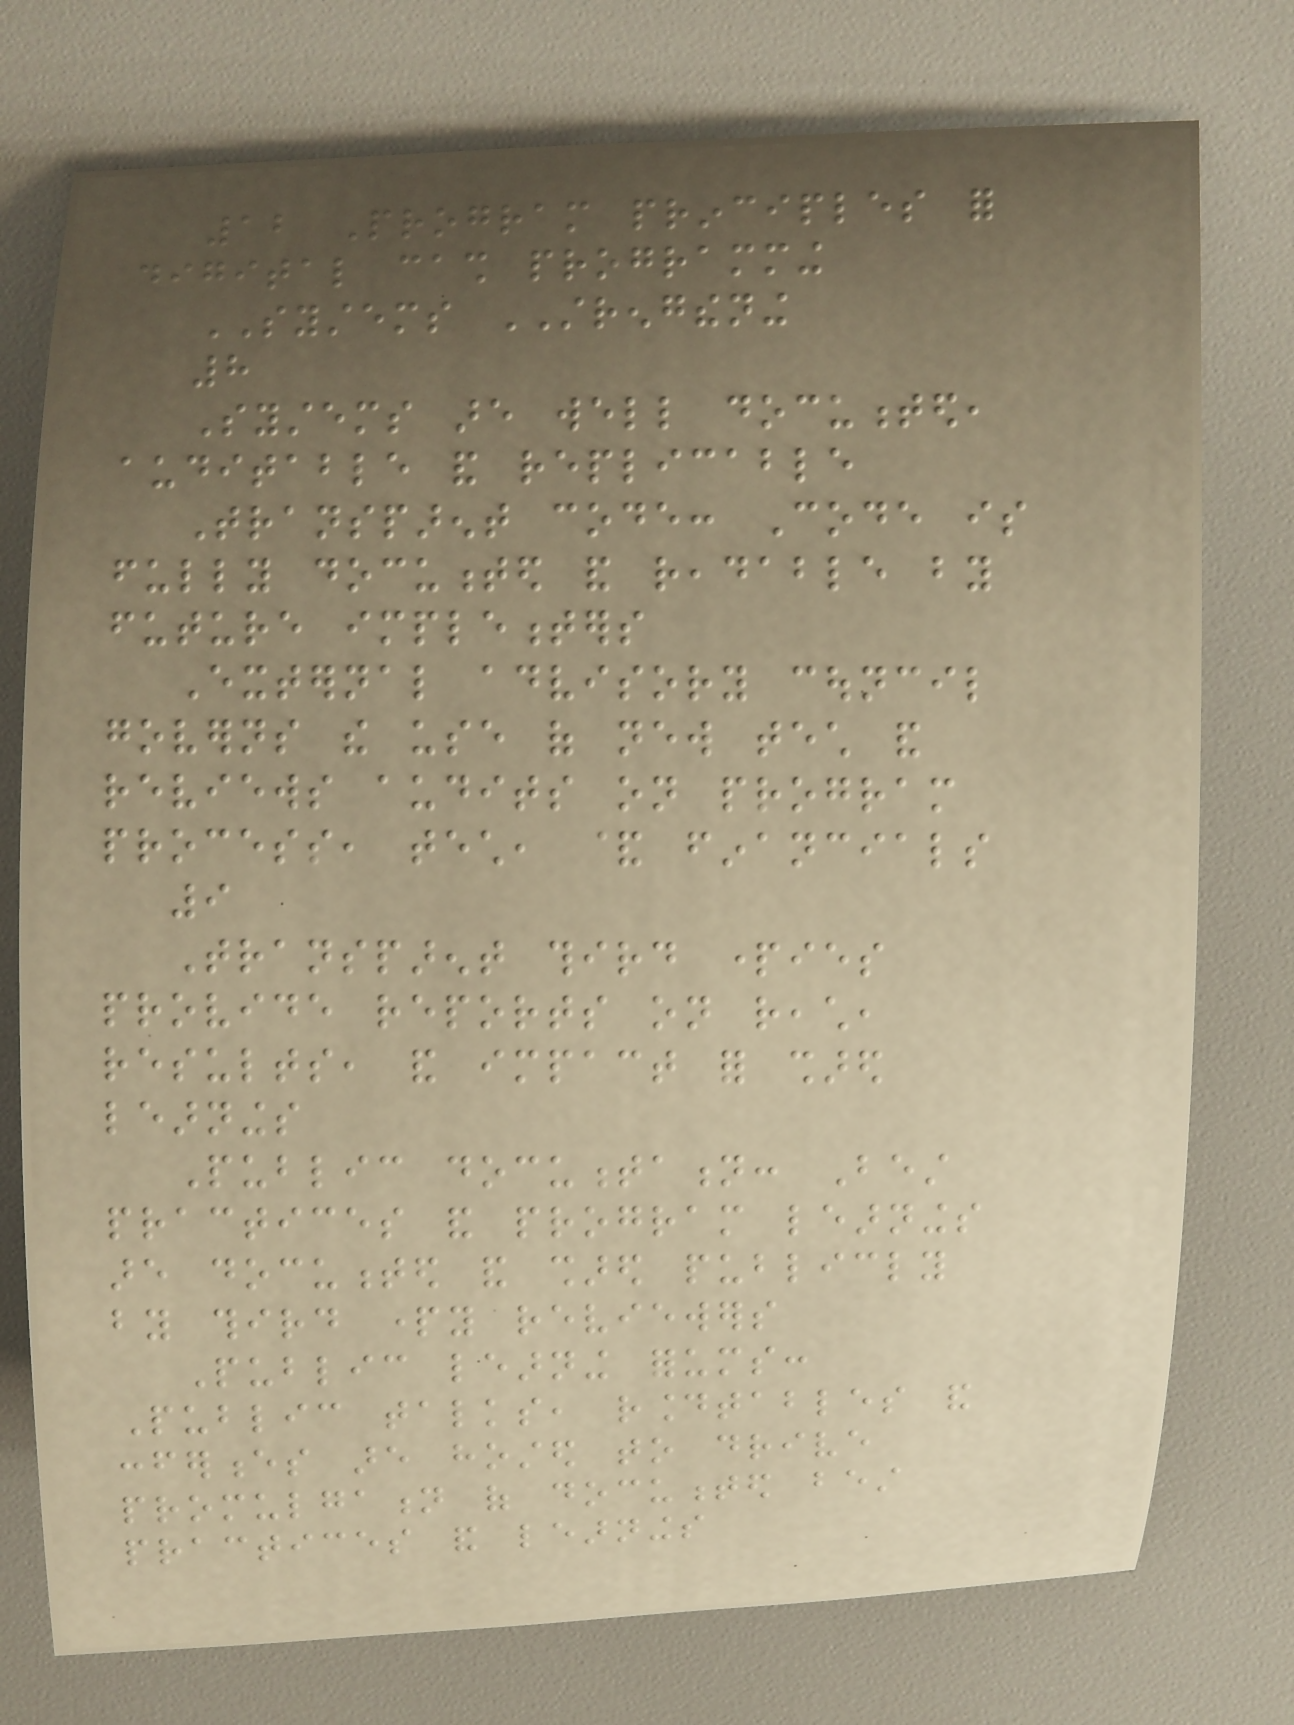12 Program principles for
digital cash programming
SYSTEMS STRENGTHENING
8
Systems are well documented,
auditable and replicable
Transparent code: Code is
fully documented and readable by
future implementers
External advisory council
governs the use of new tech and
reviews audits on program
process, tech, & financials
9
Transparent third parties
provide reports on reach,
results, and impact for shared
learnings
Public documentation: Best
practices and program learnings
are documented and shared publicly
by third party reviewers
Public learning forums:
Public talks, roundtables and
conferences are hosted to drive
promulgation of documented best
practices and learnings
